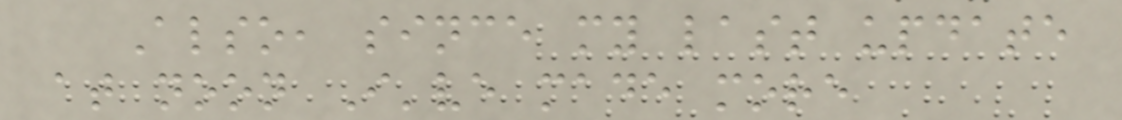Also, since my last update
at noon I've made more
